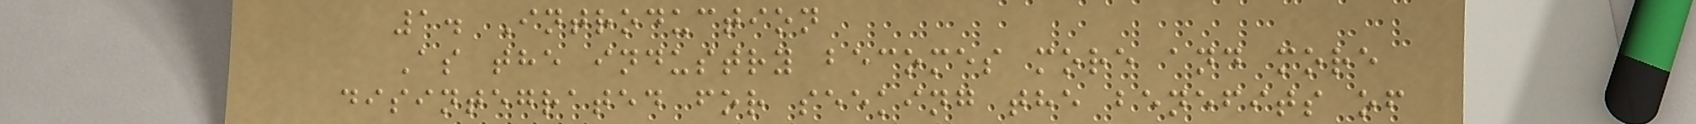1. Introduction
As the industry becomes more and more
disintegrated for seeking the benefits of
